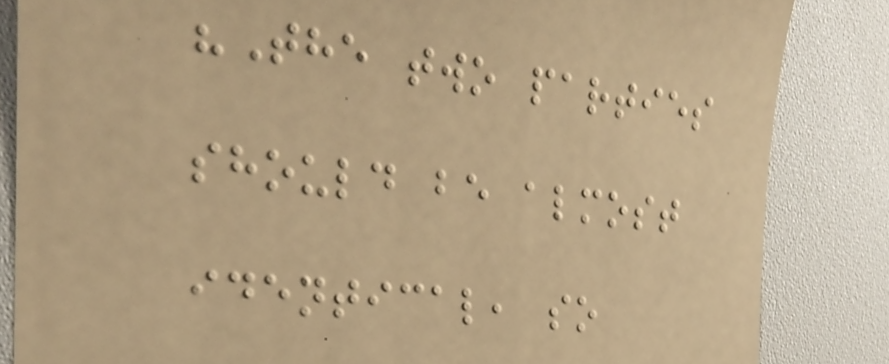"The two parties
should be almost
identical, so
